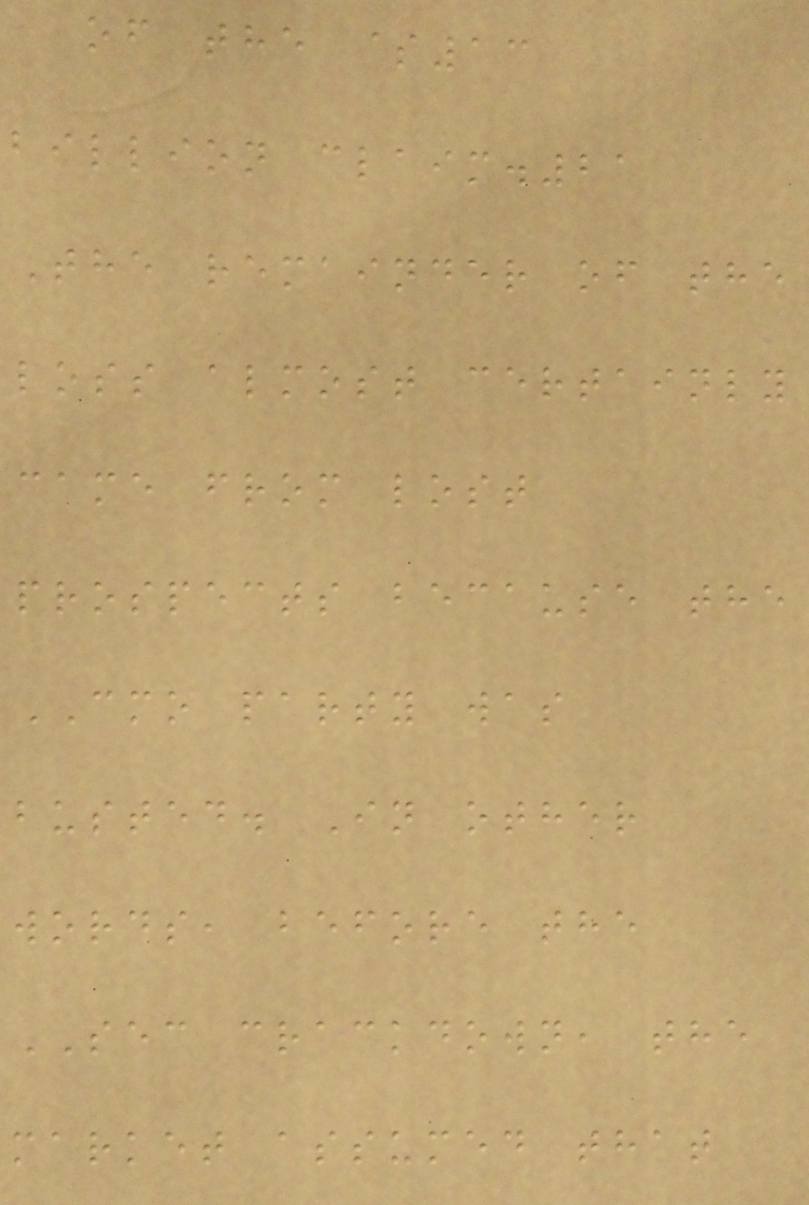of the $13
billion claim.21
The remainder of the
loss almost certainly
came from lost
prospects because the
CMO party was
busted. In other
words, before the
SEC crackdown, the
market assumed that
